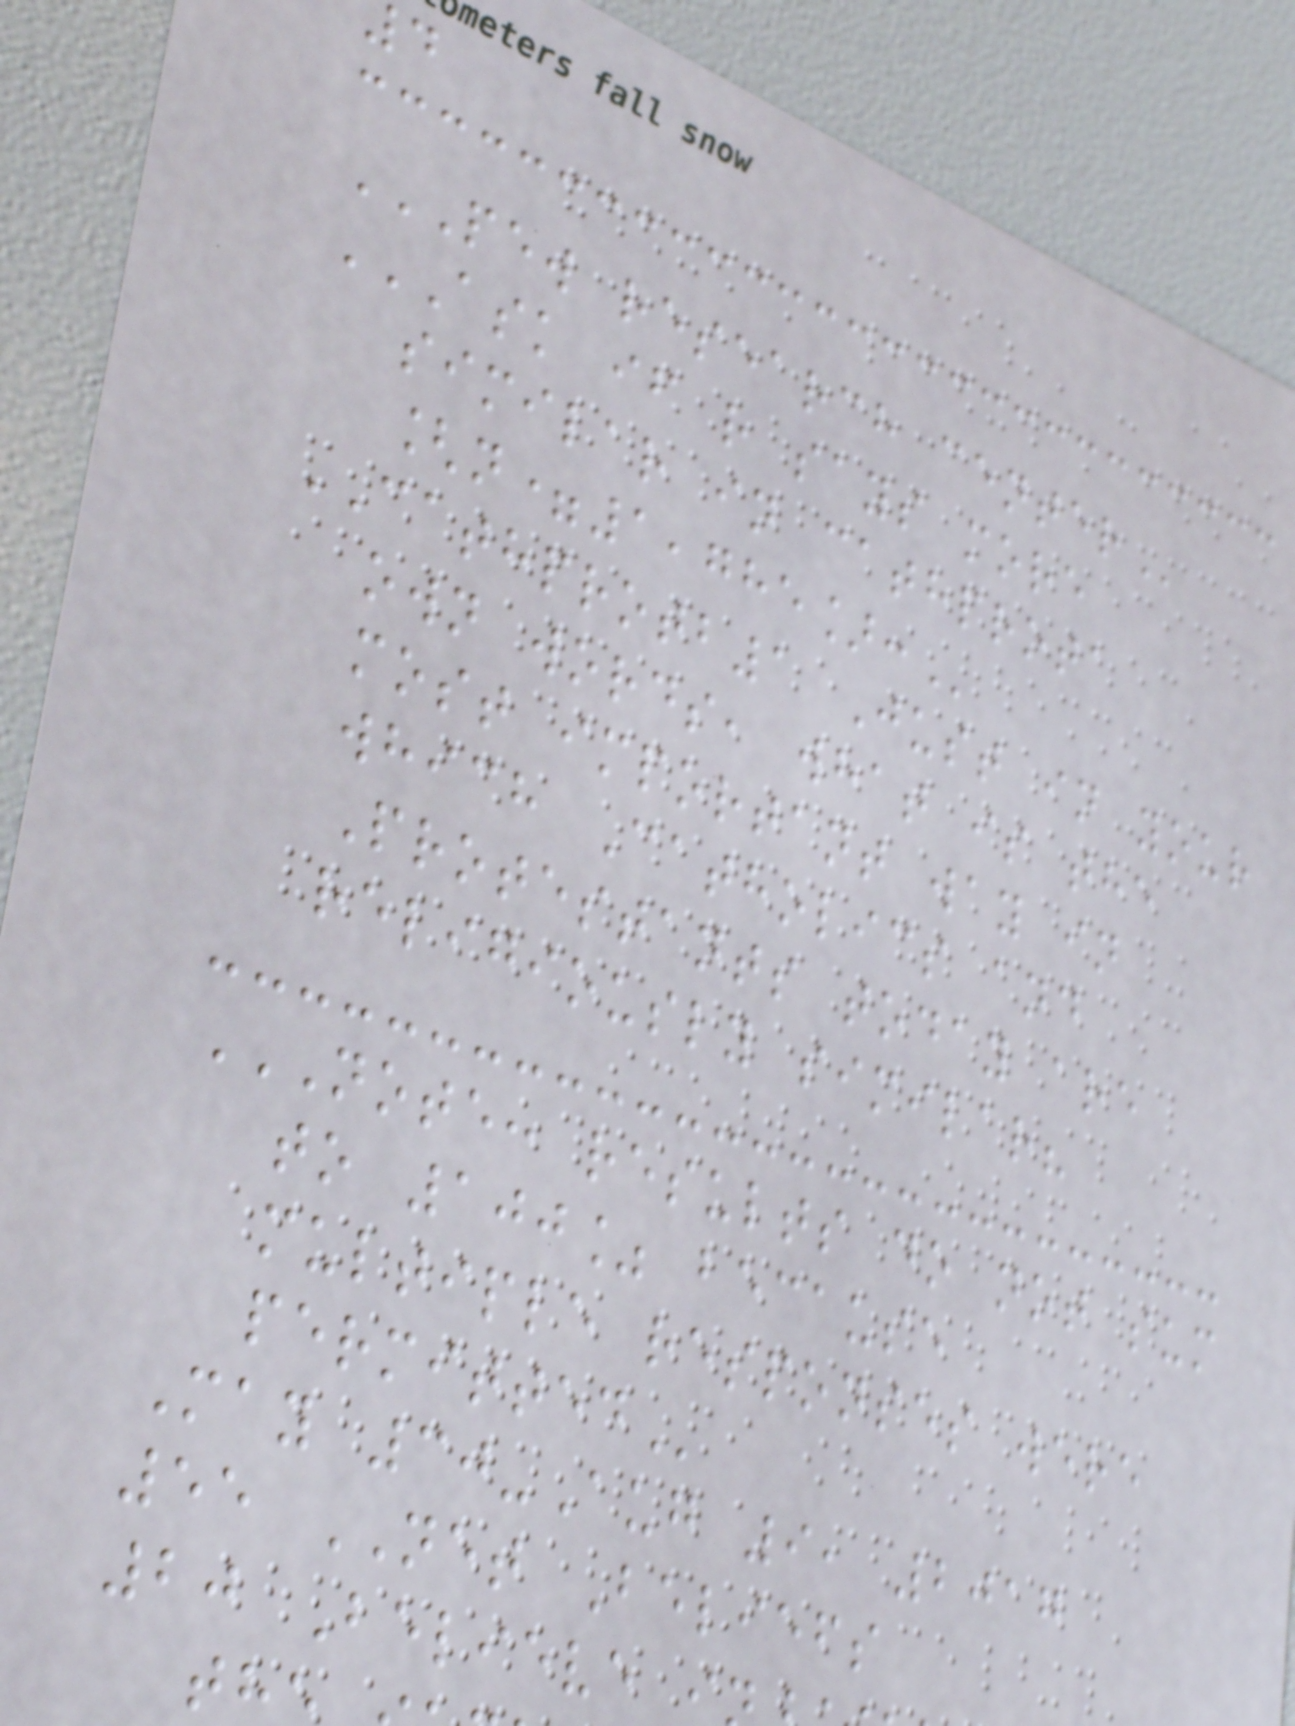PEW RESEARCH CENTER
ASK IF R SAYS MORE
similar in cathprota
CATHPROTB1 Just in your
own words, what is the
most important way in
which Catholics and
Protestants today are
religiously similar?
NOTE: RESULTS DO NOT SUM
to 100% because
multiple responses were
May 30-Aug 9, 2017
55 NET Beliefs
20 Believe i
